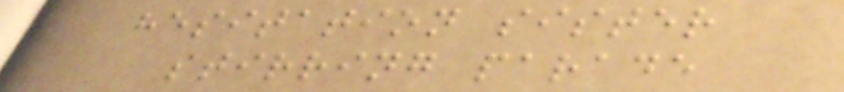hesitation sister
stirring parade
